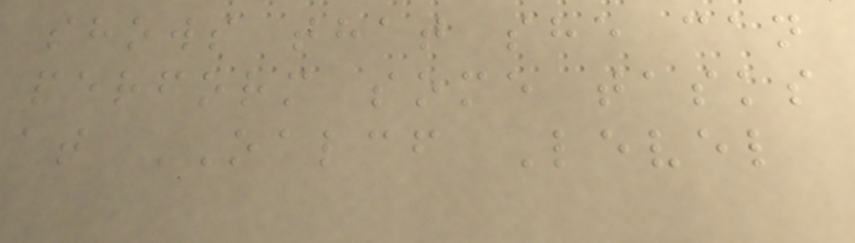shows that she can
perform some tasks
at OALCF Level
